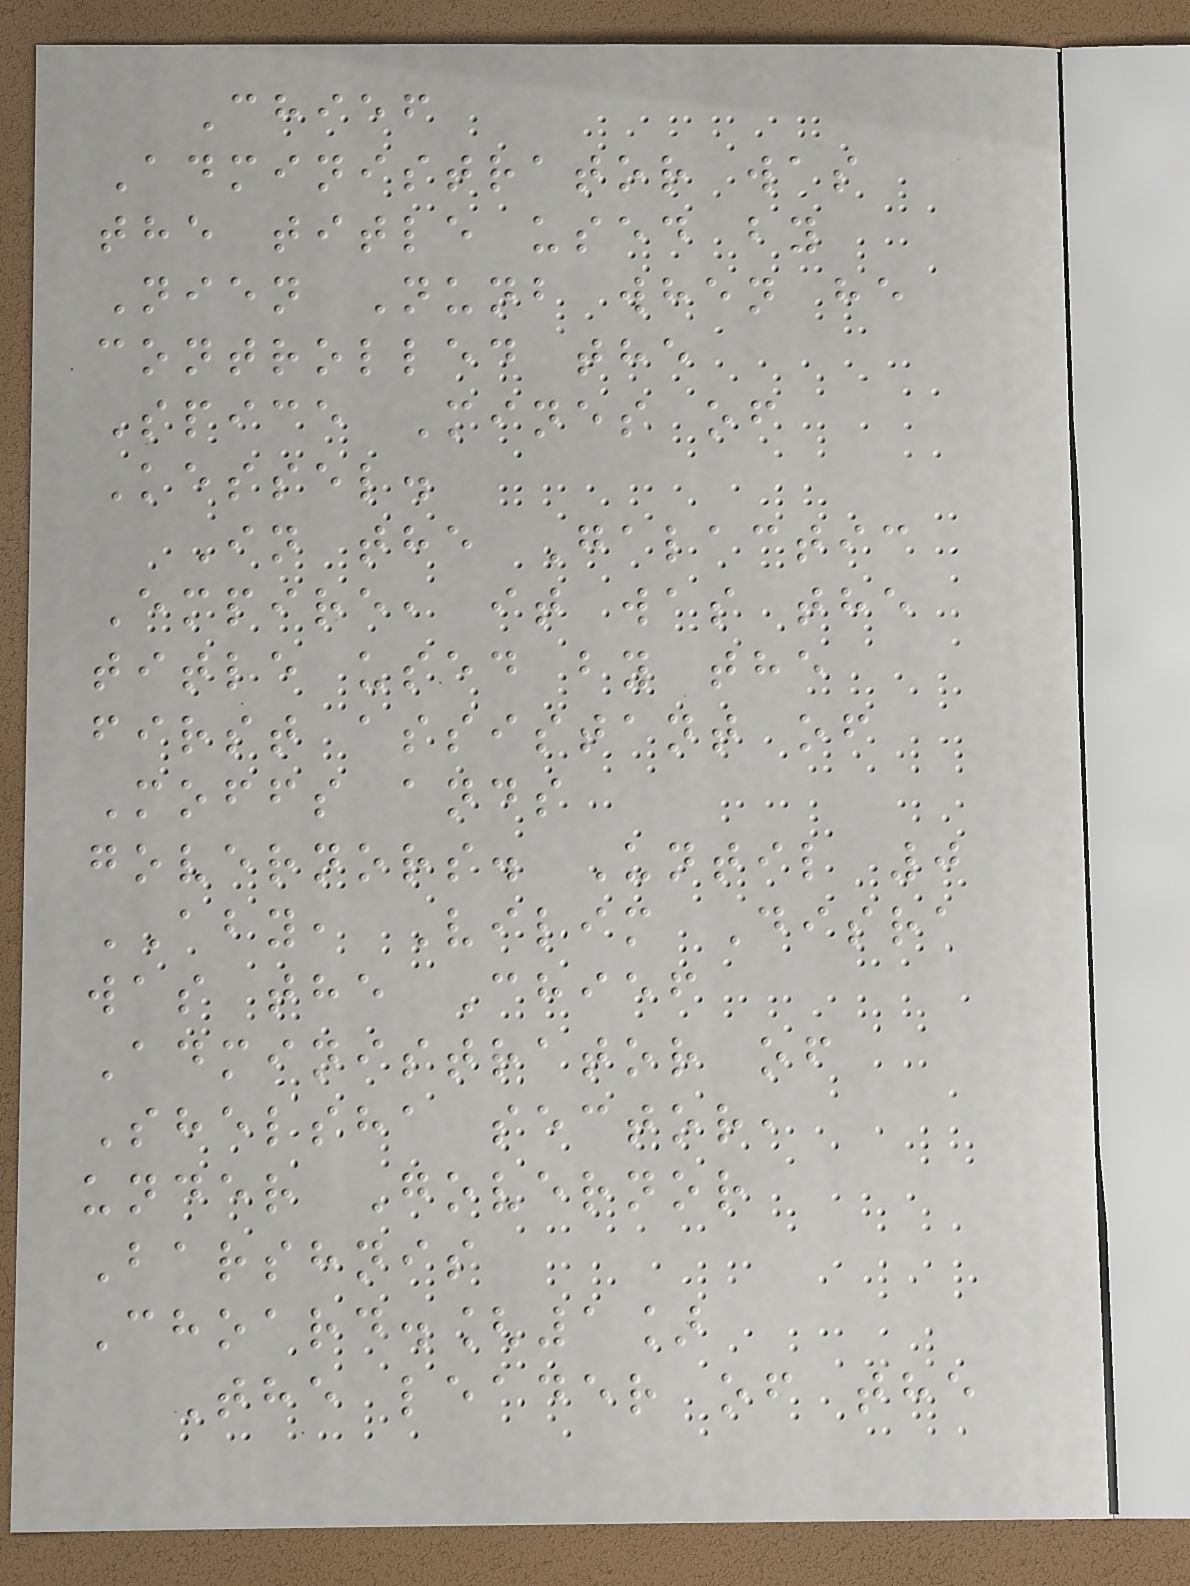Chief
Administrator was
the title used by
Nien Nunb when he
controlled the
Spice Mines of
Kessel.
In the Galactic
Empire, it was the
title used by the
first assistant of
Moffs ands
governors. Until 0
ABY, Vilim Disra
was the Chief
Administrator of
Shelsha sector,
under Governor
Barshnis
Choard.[1]
The leader of the
